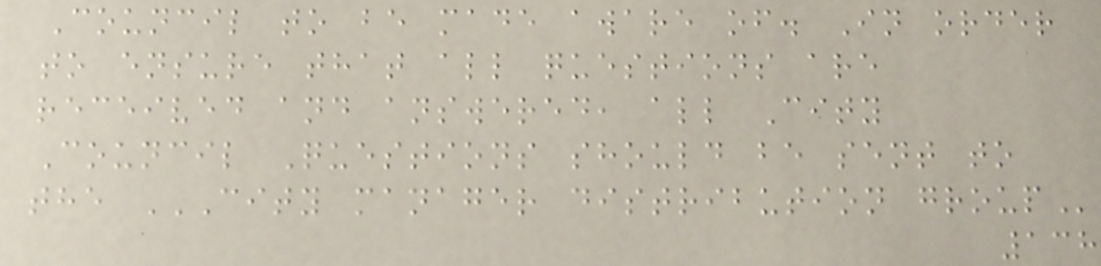Council to be made aware of. In order
to ensure that all questions are
received and answered, all City
Council Questions should be sent to
the CITY MANAGER DISTRIBUTION GROUP
138
